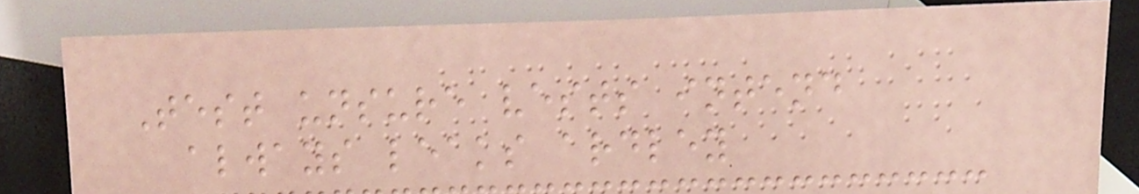Test unsure vests intend
always leaks ardley
